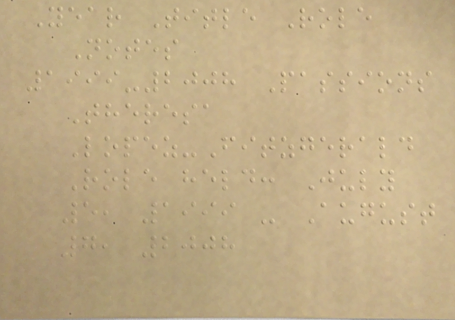Year Title Role
Notes
1999-2008 Passions
Theresa
Lopez-Fitzgerald
Role held: July
5, 1999 - August
7, 2008
